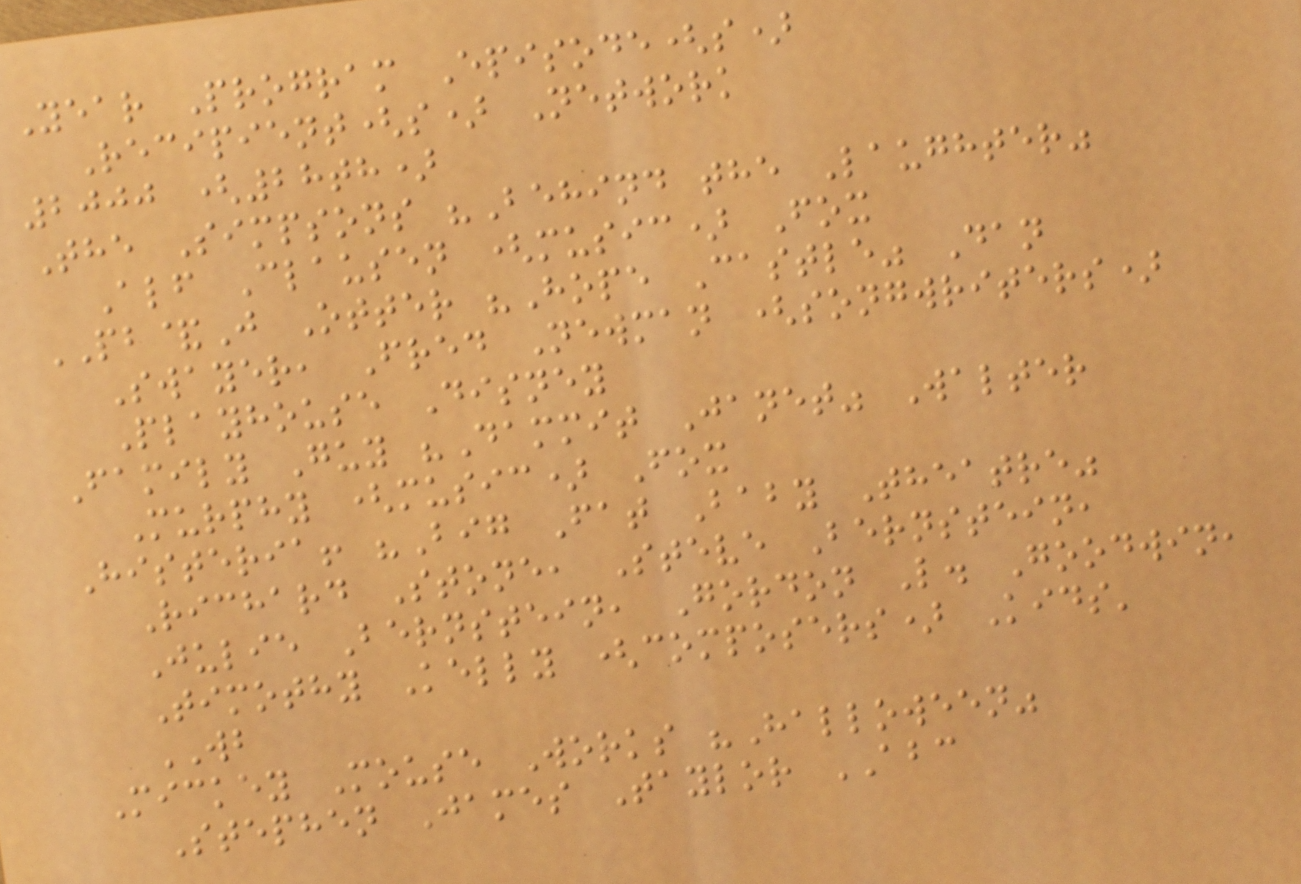Year Program Episode(s)
Recipient(s) Network
2000 (28th)
The Simpsons "Behind the Laughter"
Alf Clausen (music) Fox
PB&J Otter "Hope Castle" Dan
Swayer, Fred Newman (songwriters)
Playhouse Disney
Family Guy "Dammit Janet" Walter
Murphy (music) Fox
Histeria! "Big Fat Baby Theatre"
Richard Stone, Steve Bernstein,
Julie Bernstein, Gordon L. Goodwin,
Timothy Kelly (composers) Kids'
WB
Mickey Mouse Works "Halloween"
Stephen James Taylor ABC
